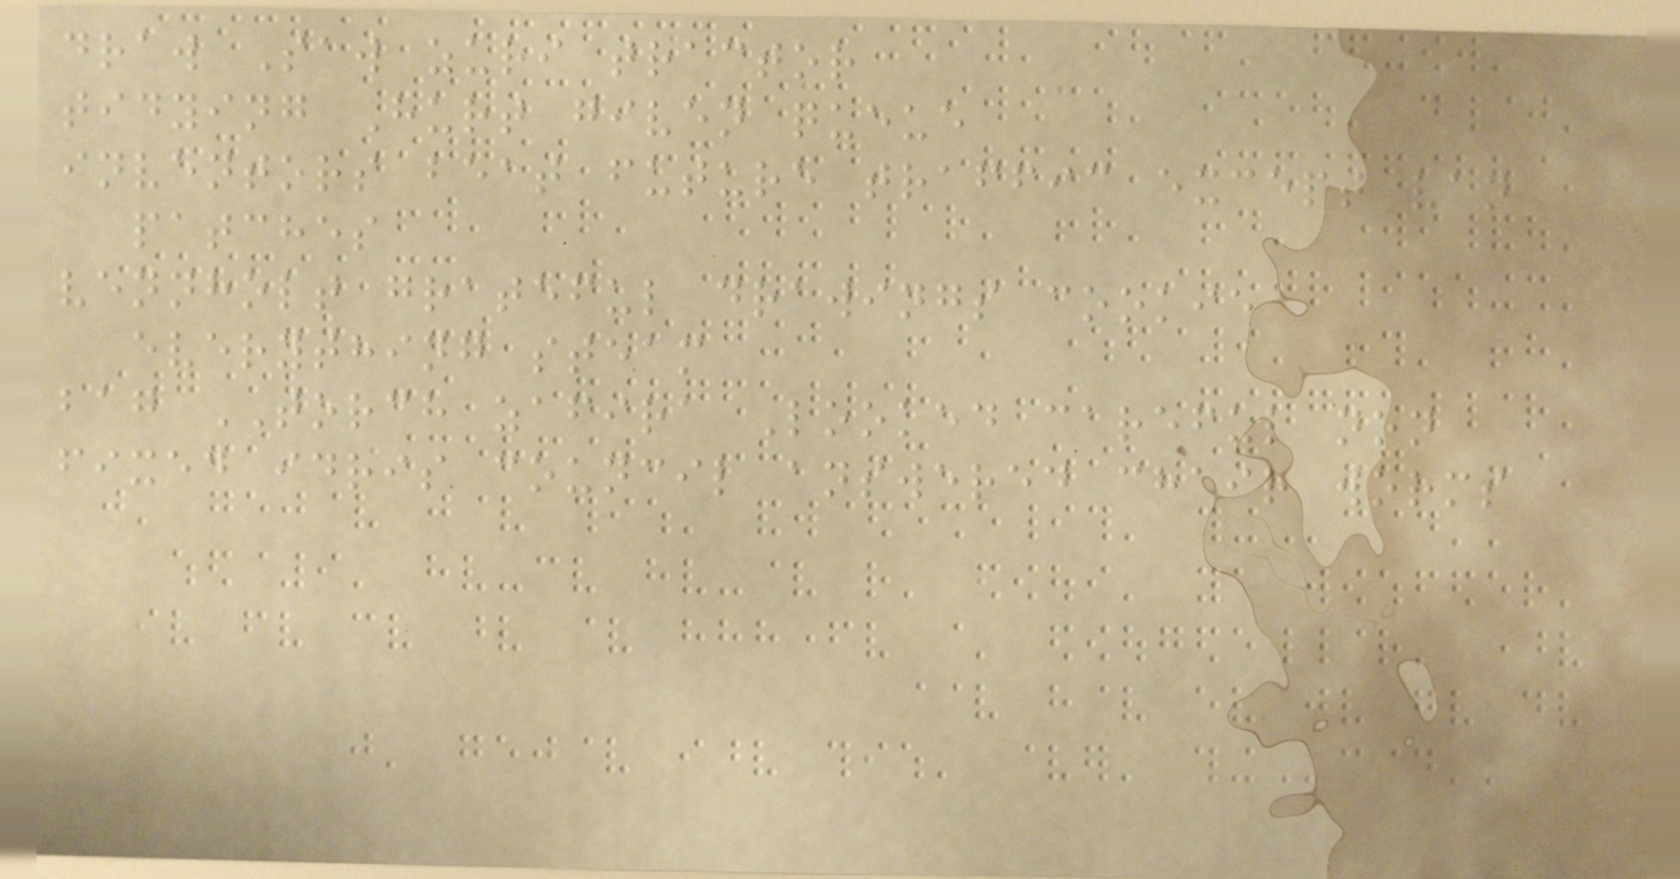draw Saw zuri tractor
tidying Hurt given queue
inventors beat future traffic except van
patches
vennholt grateful drawings cookie
everything steam
bag TORCH zafira Looked careful non
fixed idris council answered chair worms
